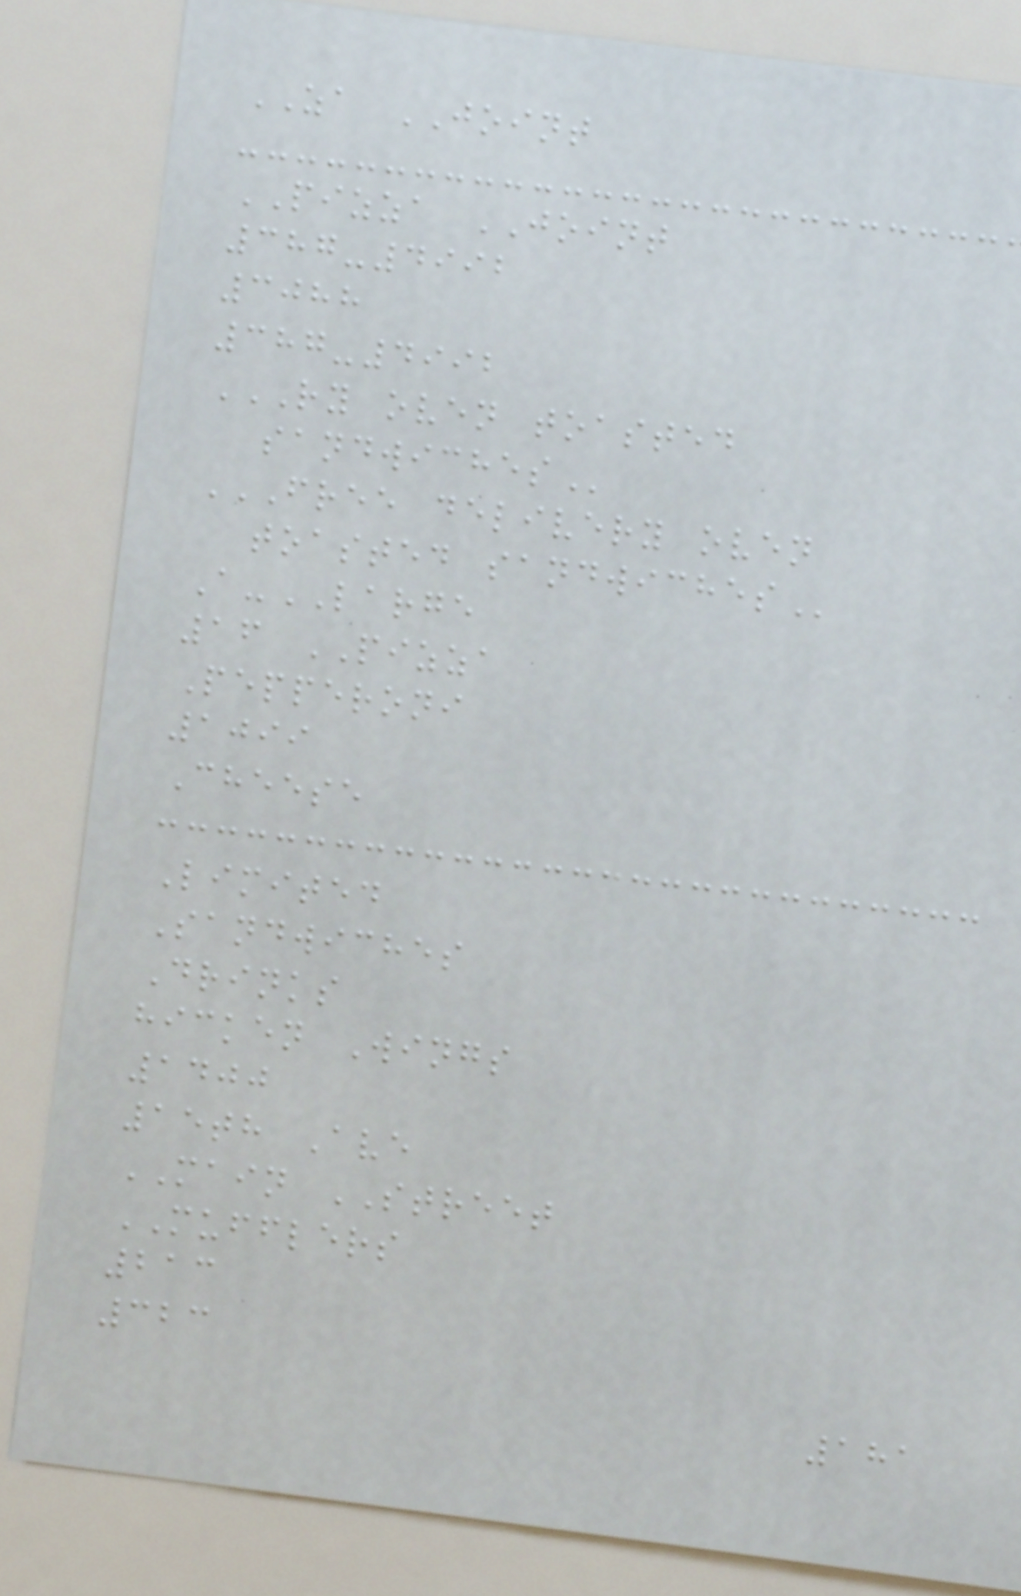ZA JOINT
PIZZA JOINT
387-4992
3088
387-4992
RY OVEN TOASTED
SANDWICHES
FREE DELIVERY OVEN
TOASTED SANDWICHES
A-LARGE
16 PIZZA
Pepperoni
1099
Cheese
Limited
Sandwiches
Drinks
hicken Wings
1400
15th Ave
MAIN STREET
MUFFLERS
213
323
181
